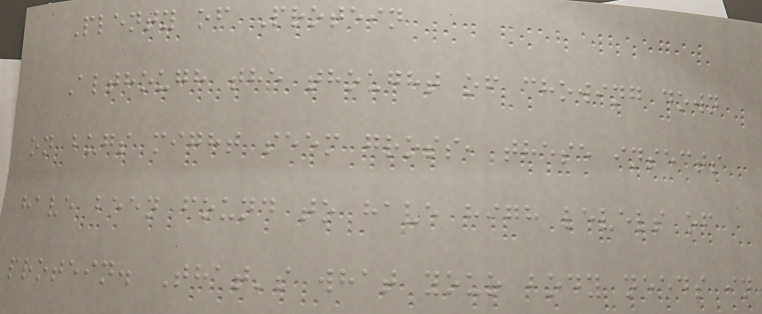Plenty of Protein
Although the thought of chowing down
on bugs might seem gross, these insects
have been found to have high levels of
protein. That's what your body needs in
